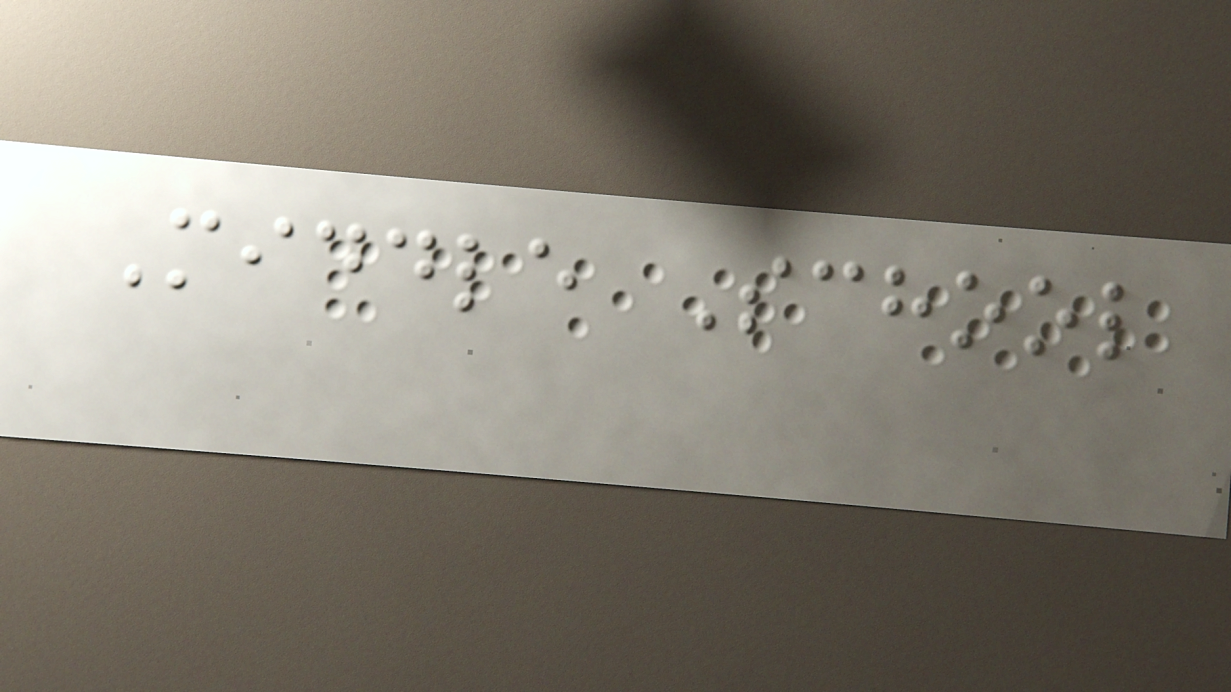Middle School
